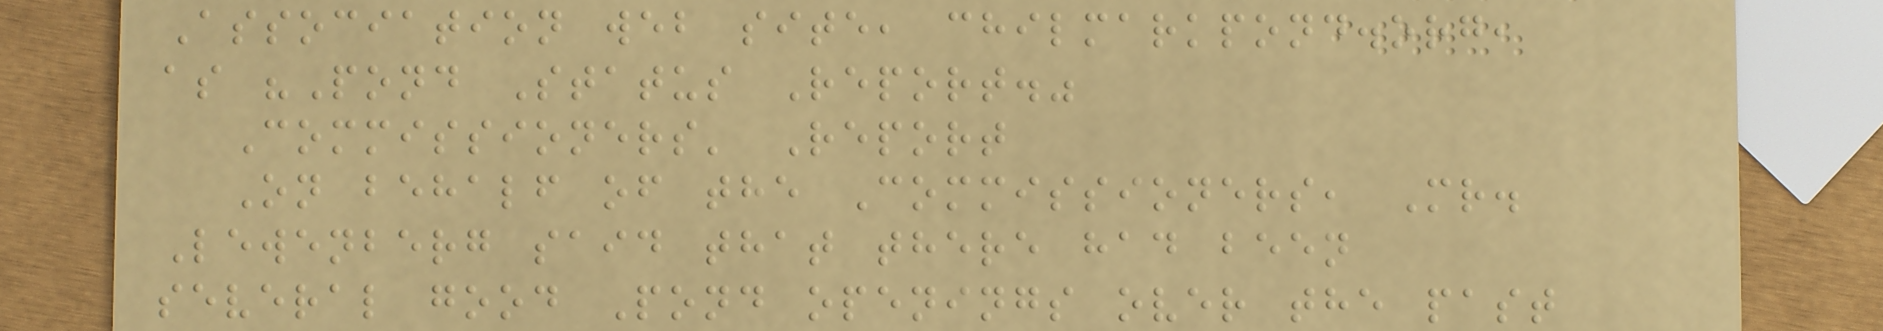Association web site, chilmarkpond.org,
as "Pond Status Report."
Commissioners' Report
On behalf of the Commissioners, Mr.
Lewenberg said that there had been
several good Pond openings over the past
